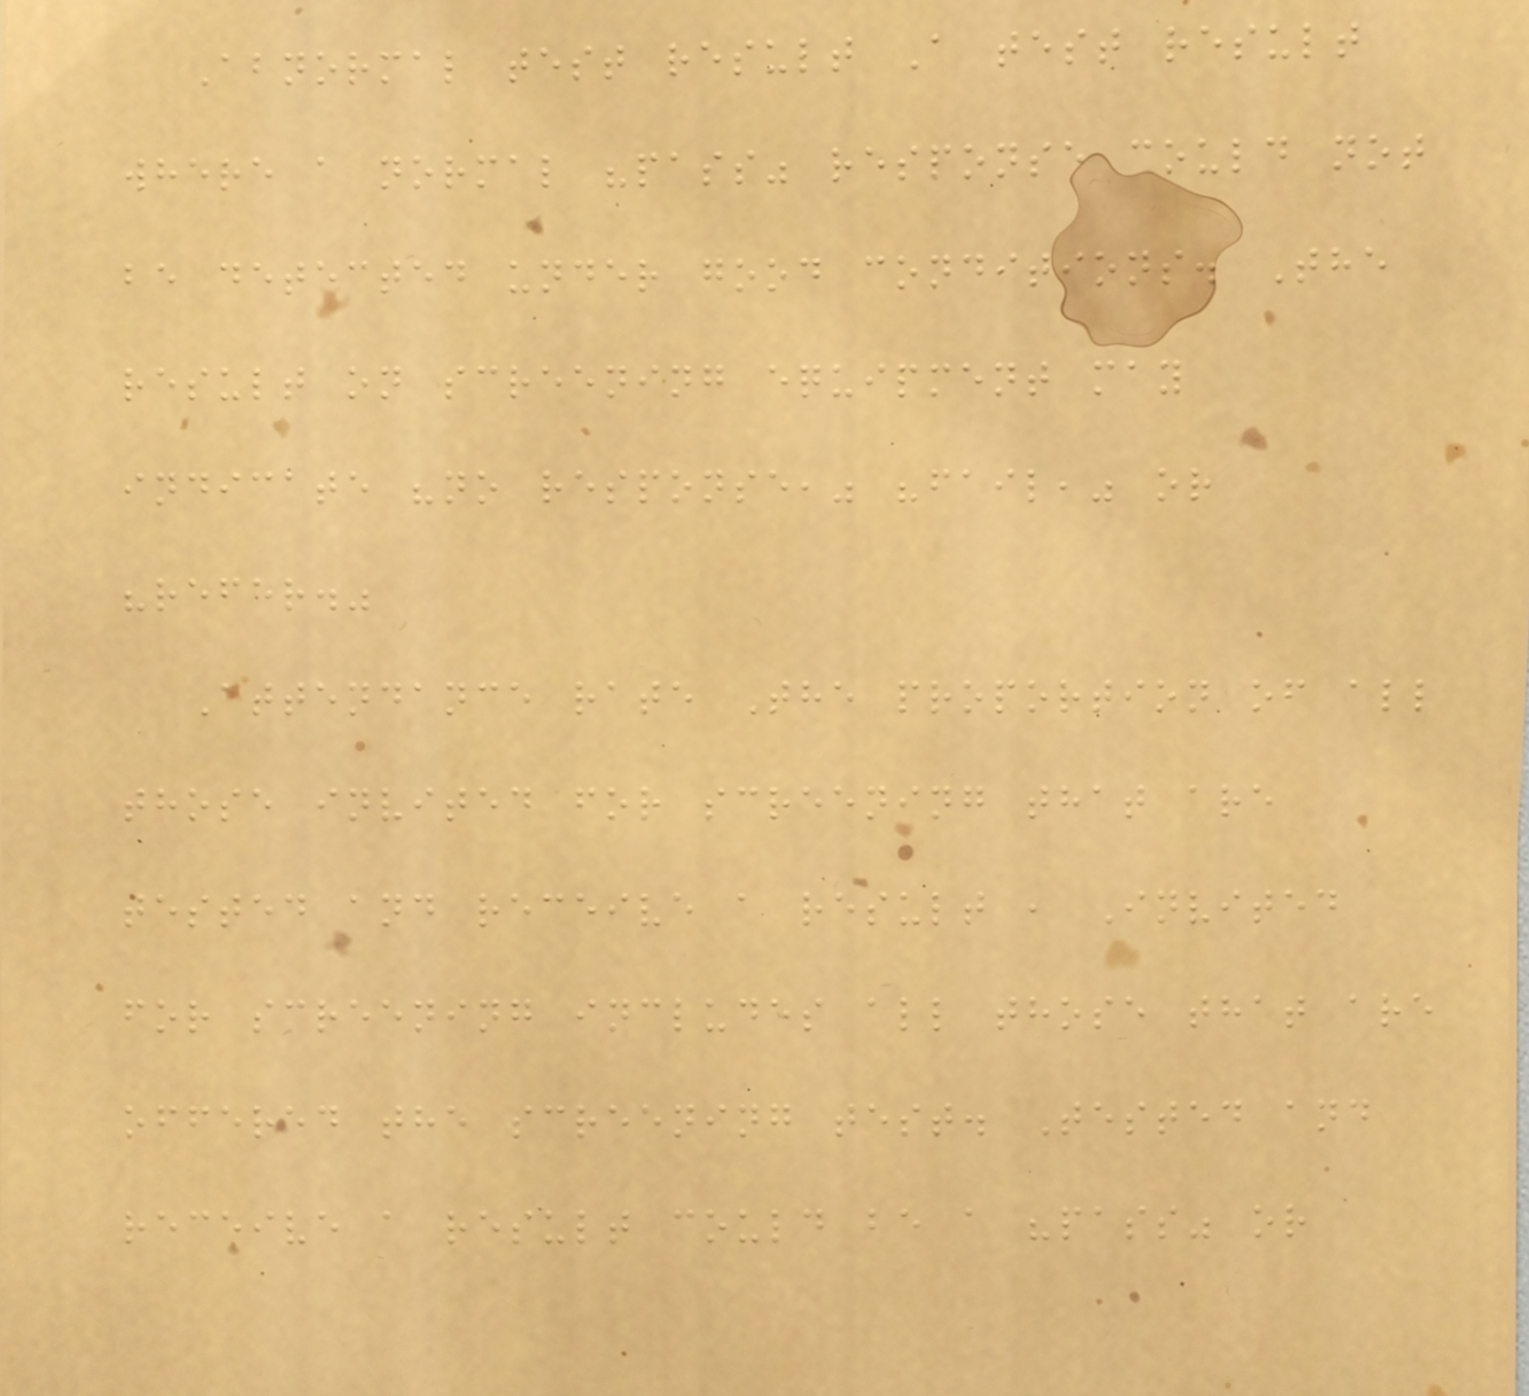Abnormal test result A test result
where a normal "pass" response could not
be detected under good conditions. The
result on screening equipment may
indicate "no response," "fail," or
"refer."
Attendance rate The proportion of all
those invited for screening that are
tested and receive a result , Invited
for screening includes all those that are
offered the screening test. Tested and
receive a result could be a "pass" or
